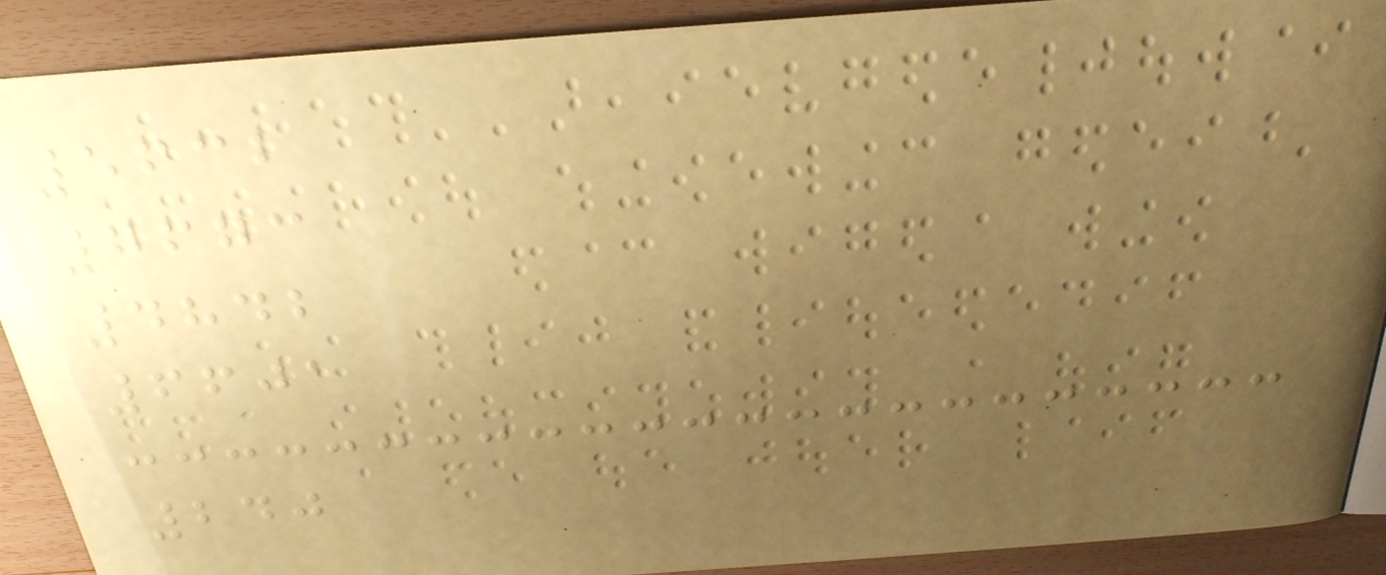5632
7673
4842
6601
240
